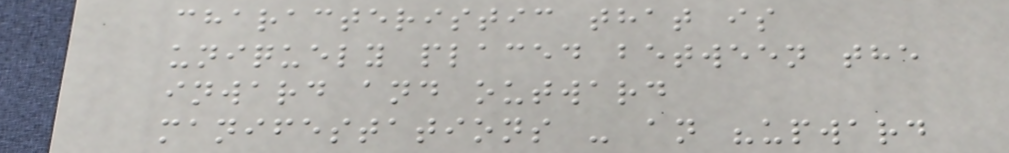characteristic that is
uniquely placed between the
inward and outward
manifestations - an "upward
